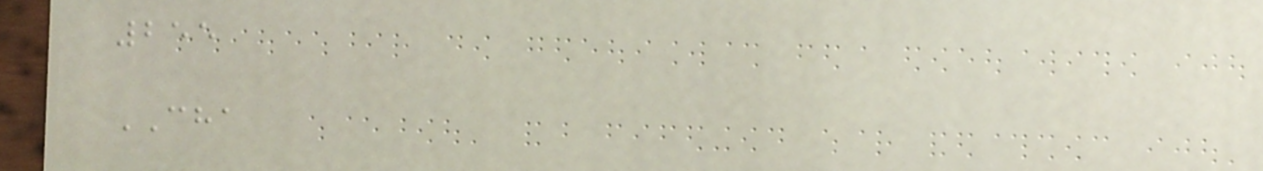255
CHA
